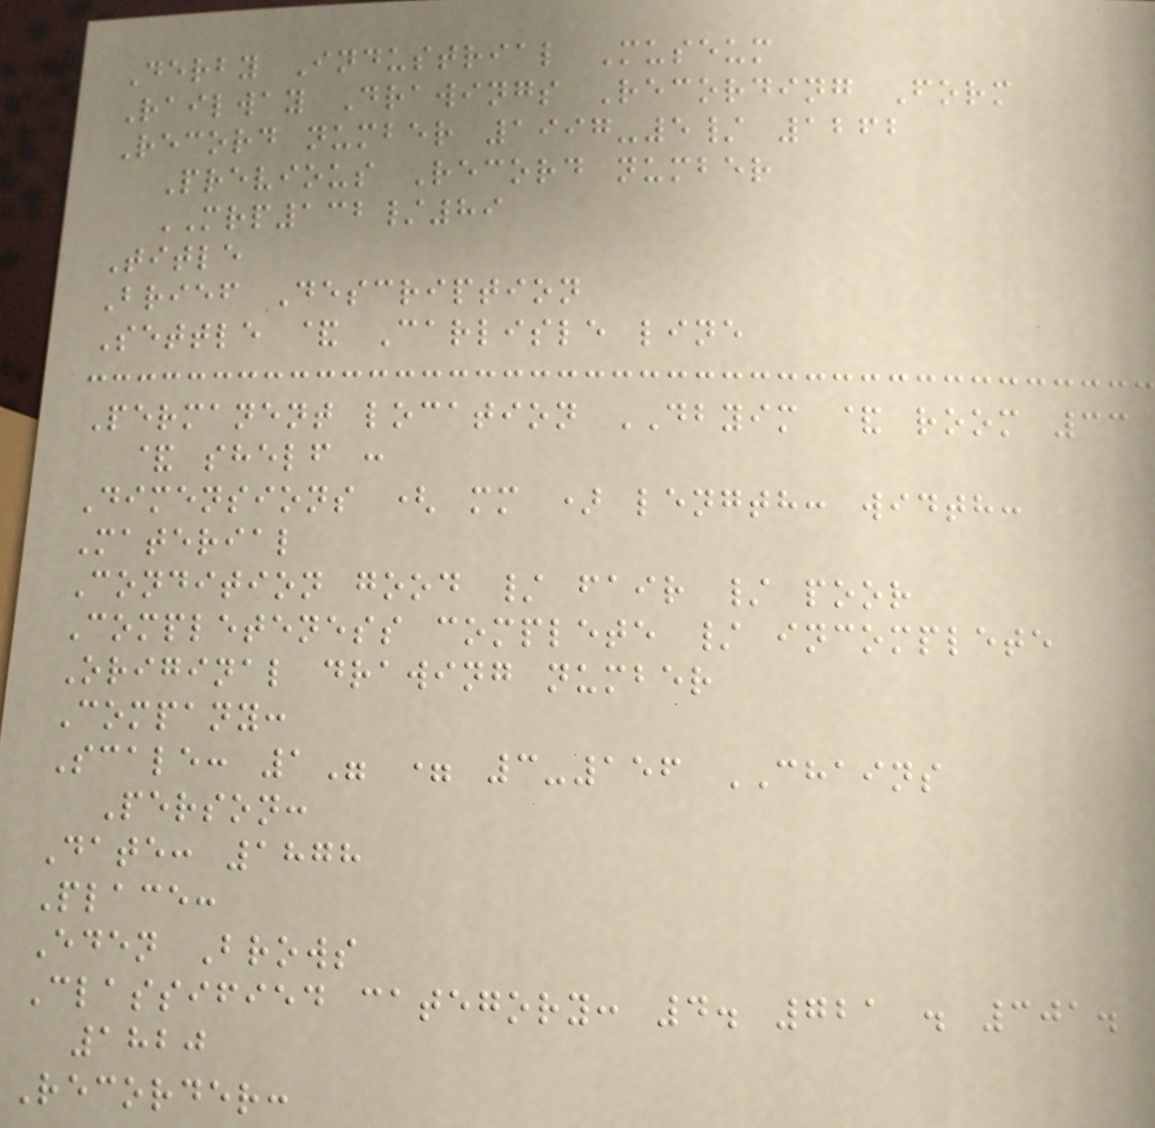Derby Industrial Museum
Railway Drawings Recording Form
Record number 1997-5/ 1262
Previous Record number
MRP132/89
Title
Brief Description
Settle & Carlisle line
Permanent location DBYIM & room 33
& shelf :
Dimensions ( mm ) length: width:
Material
Condition good / fair / poor
Completeness complete / incomplete
Original drawing number
Company:
Scale: 1" = 3-156 CHAINS
Person:
Date: 1878
Place:
Eden Brows
Classified category: 4. 721 . 301.
1820
Recorder:
